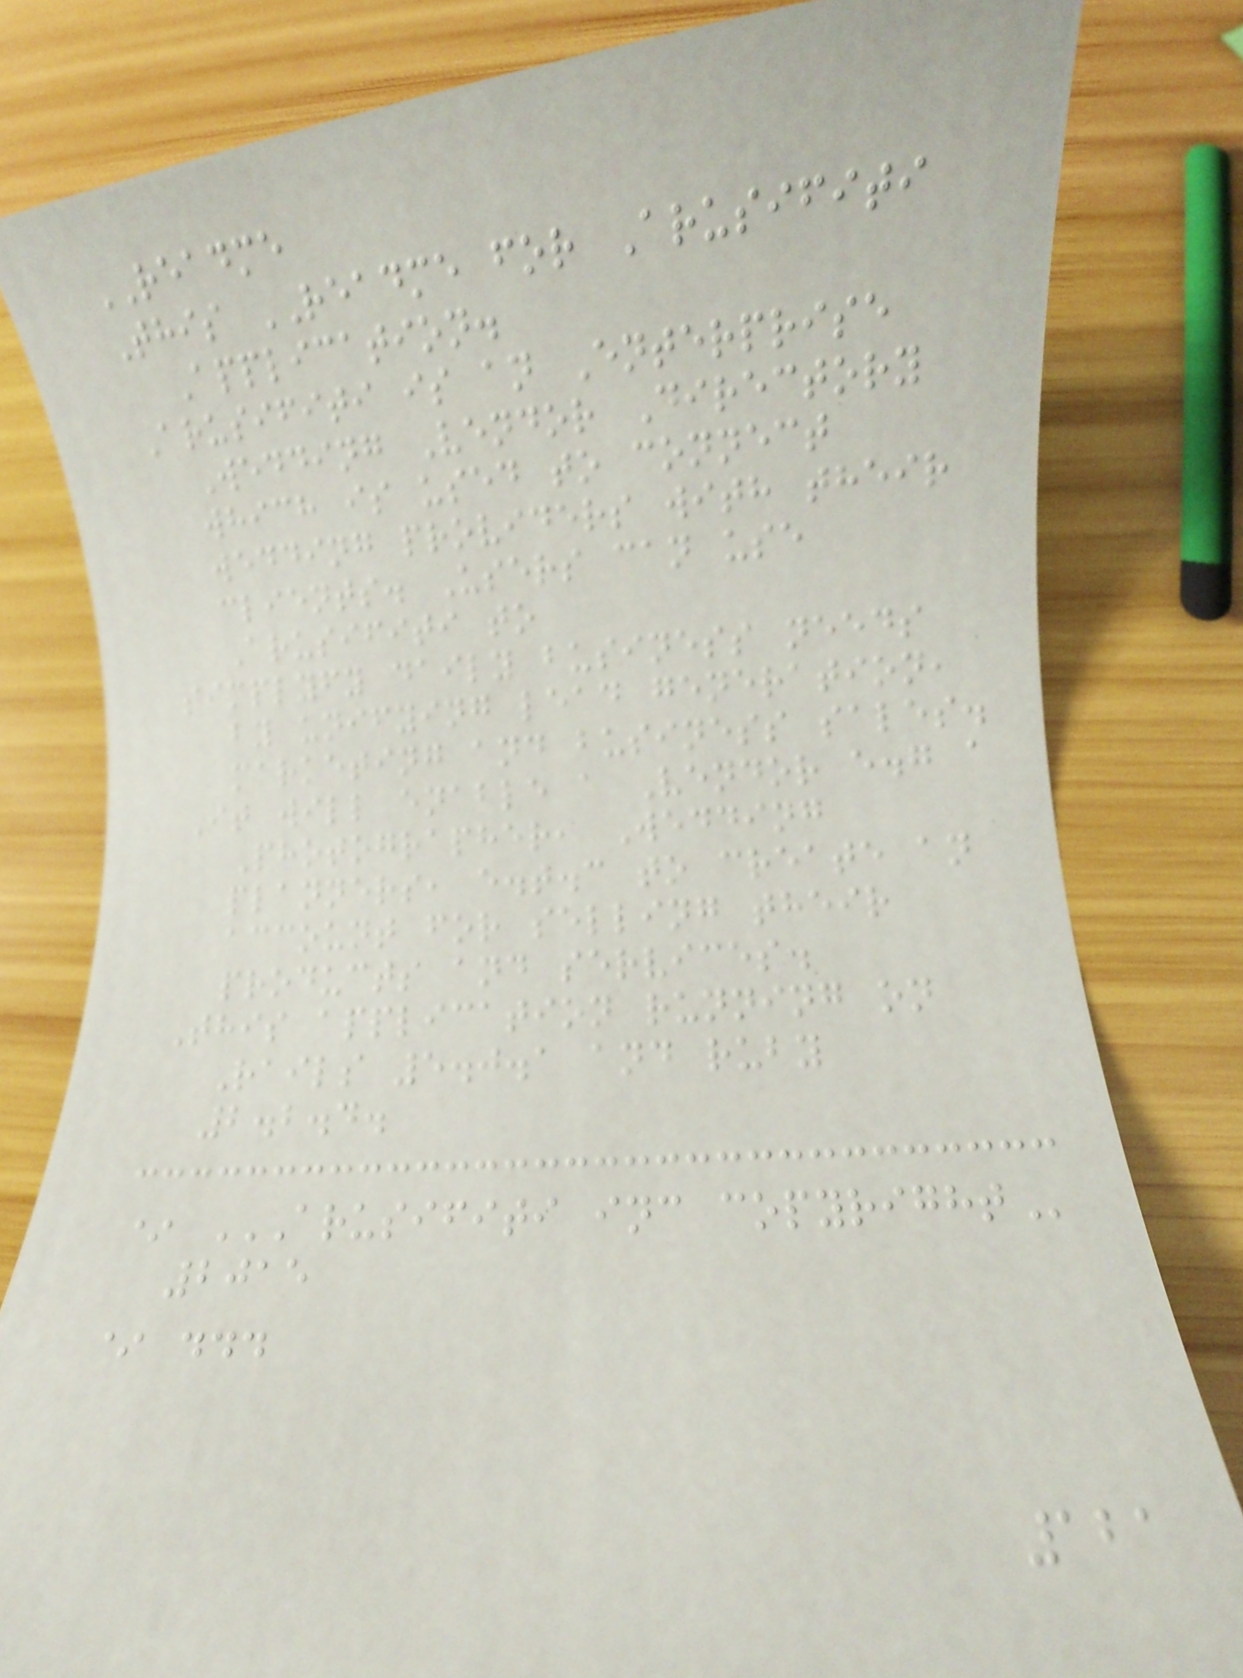README
This README for Arusifiti
Application.
Arusifiti is an Enterprise
Wedding Vendor Directory
which is used to connect
wedding providers with their
clients. Users can use
Arusifiti to
simplyfy daily business needs
by unifying lead generation,
marketing and business sales.
It will enable a Vendor e.g a
Photographer, Wedding
planners, e.t.c to create an
account for selling their
products and services.
This application running on
Rails 5.0.1 and ruby
2.2.4.
* ARUSIFITI INC COPYRIGHT
2015
* ...
121
